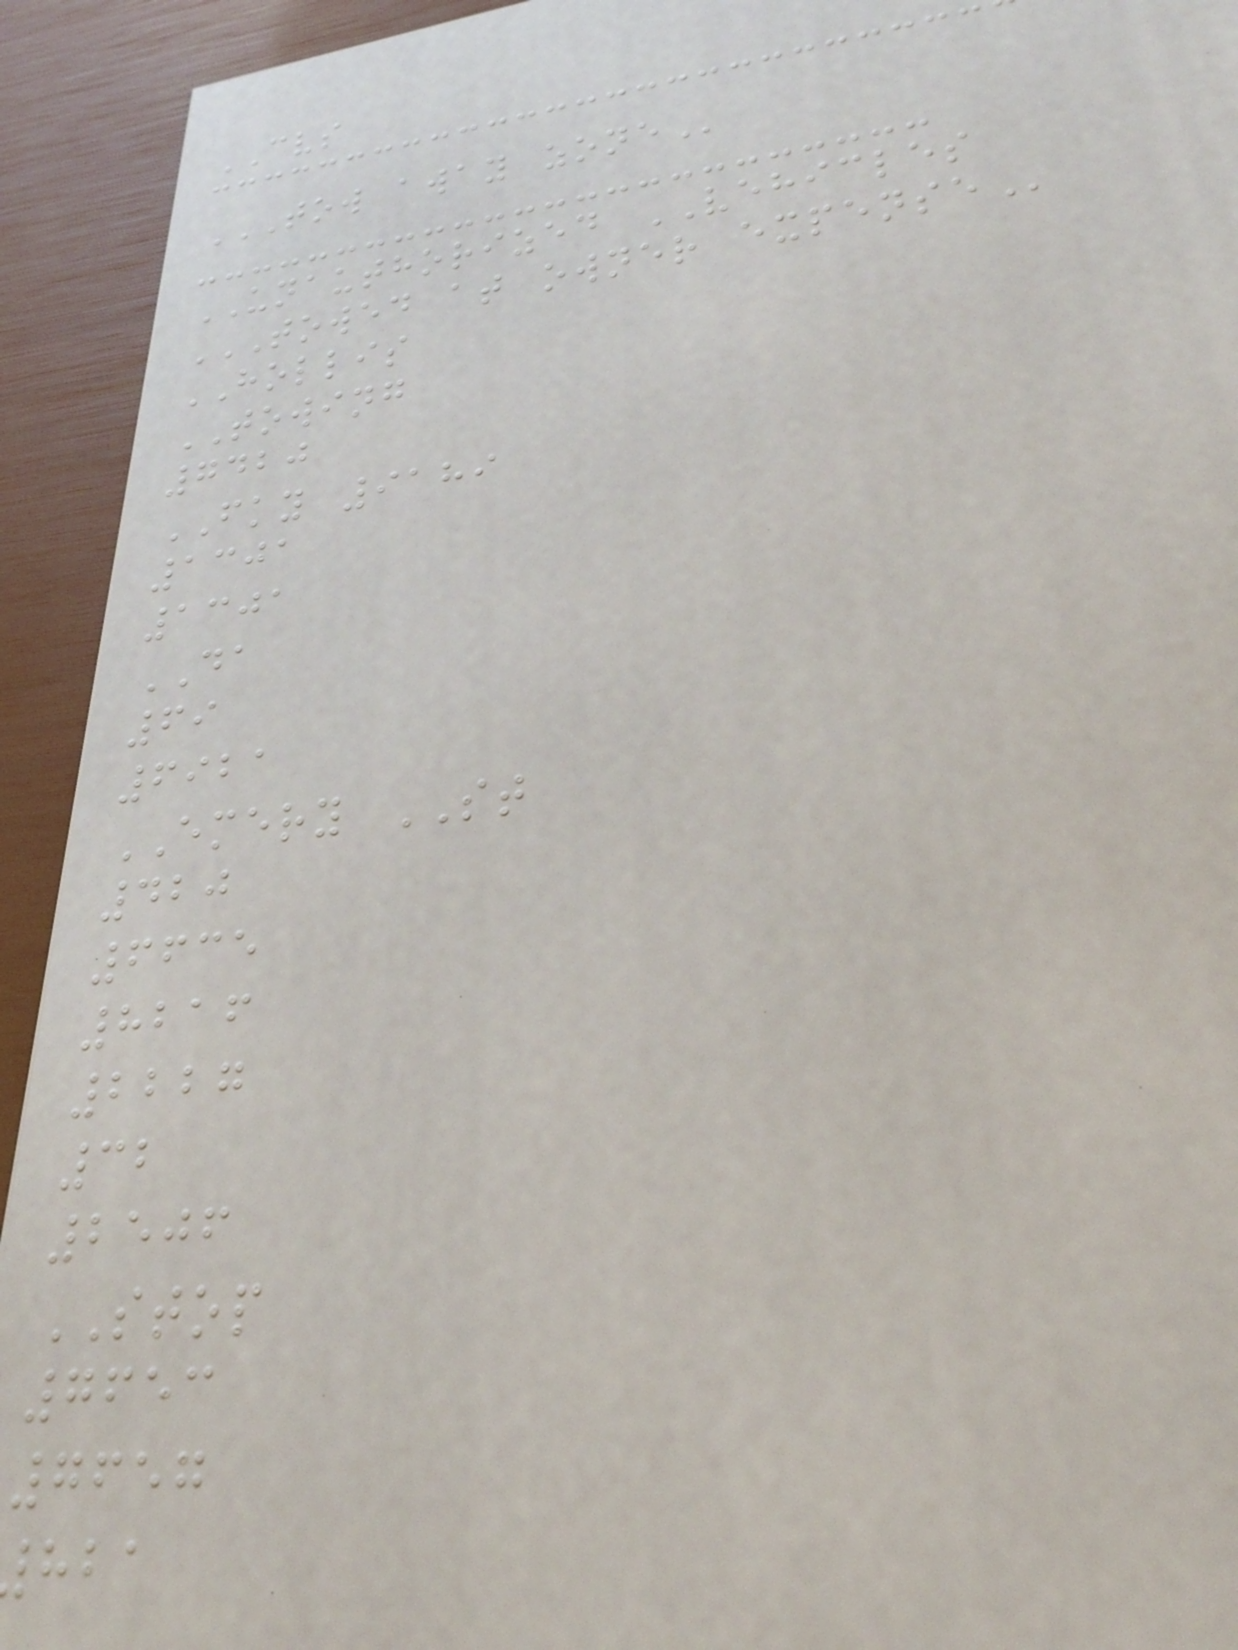CVS
TOW AWAY ZONE
UNAUTHORIZED VEHICLES
TOWED AT OWNER EXPENSE
HOLLIS
TOWING
7420
FKY 9189
1301
1301
DA
69
6921
EMERY ST
420
6635
8216
2227
32
2506
STOP
7653
7657
